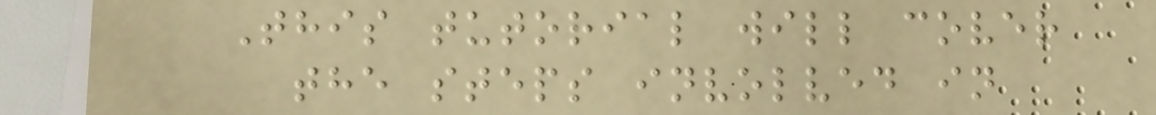This tutorial will cover
the steps involved in
